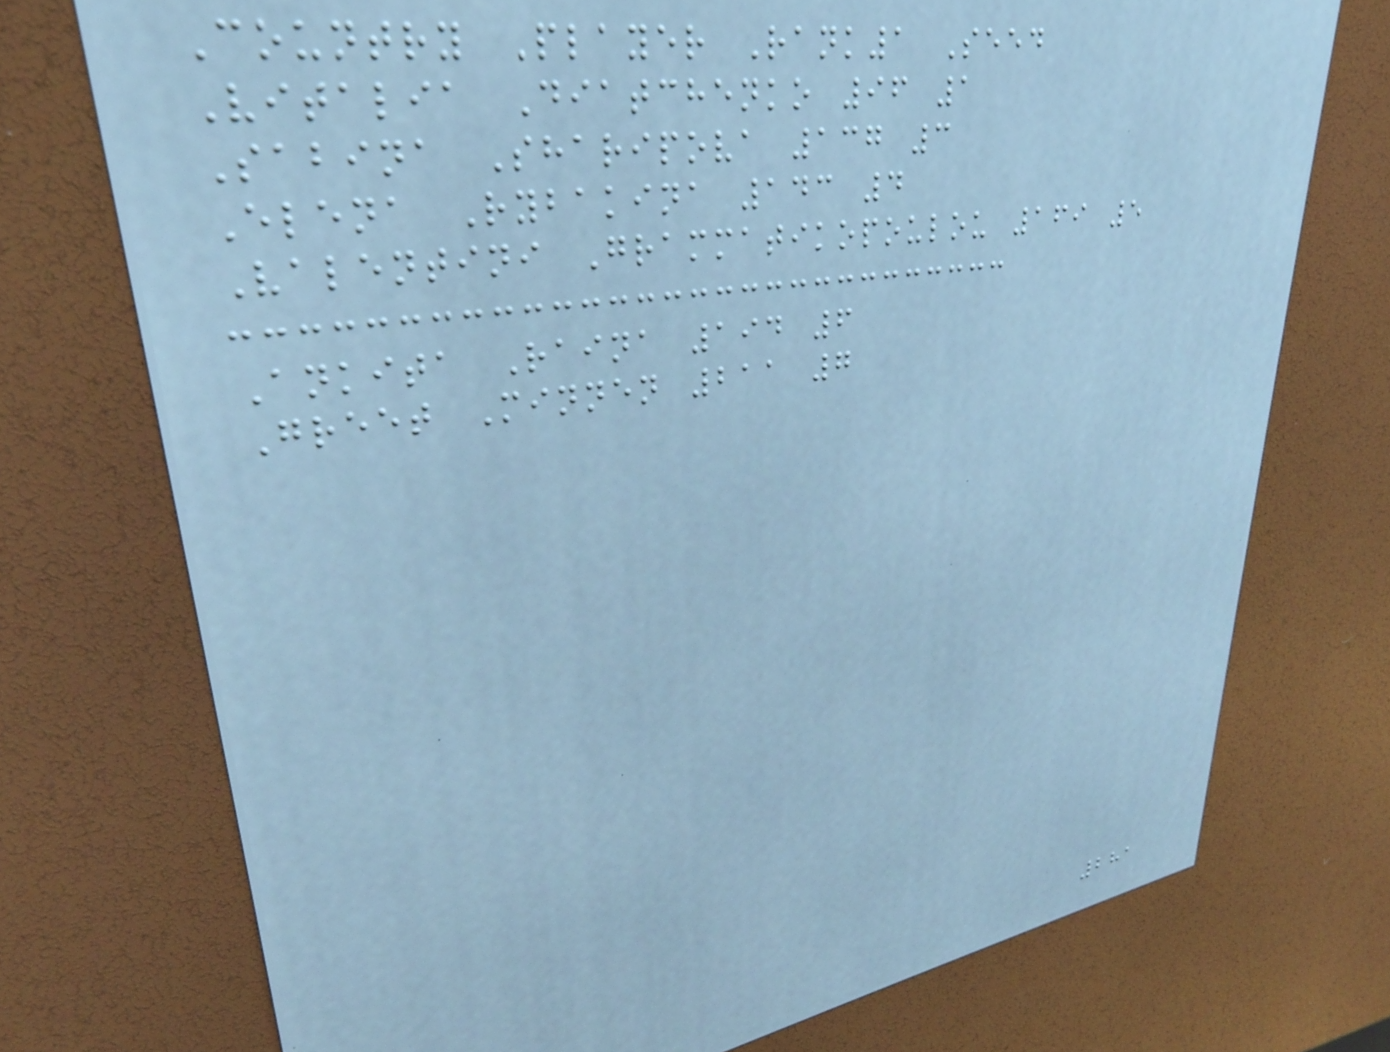Country Player Rank1 Seed
Vitalia Diatchenko 96 1
Sabina Sharipova 137 3
Elena Rybakina 143 4
Valentini Grammatikopoulou 169 5
Ankita Raina 194 6
Greet Minnen 211 7
281
